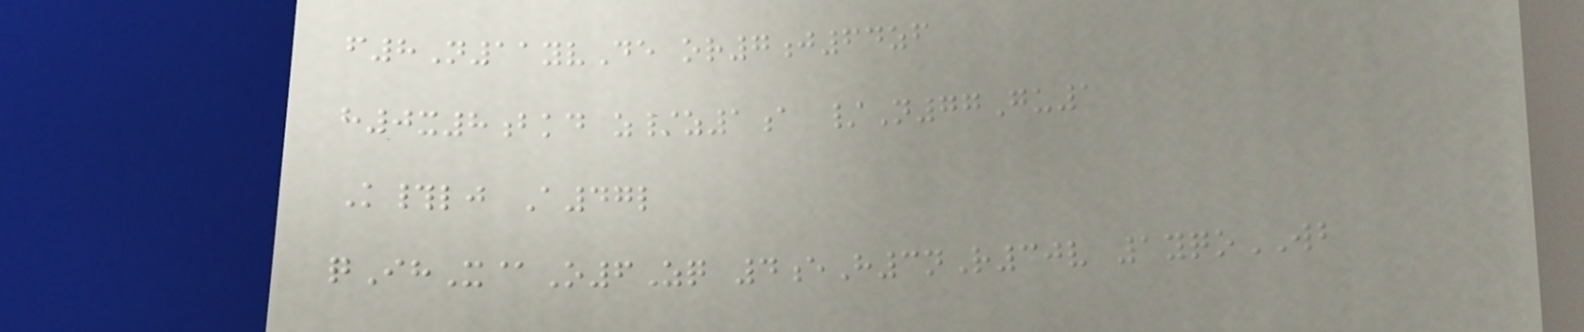f8N11yvDe or7j64zf
h0x8bkd z/z1a /N77Gu1
K#lj A47l
qIhX@O6Zq 4eH3nR30v 1yqoWB
